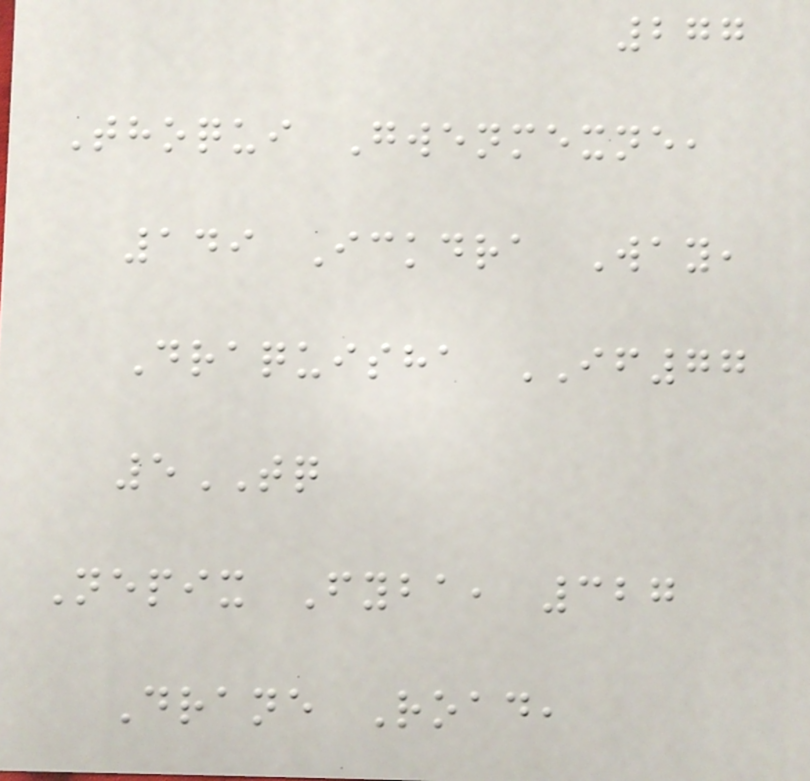277
Thoqui Gwenmexne,
149 Ickdra Way,
Draquisha IF77
5TQ
Nepix Fyba, 327
Drane Road,
